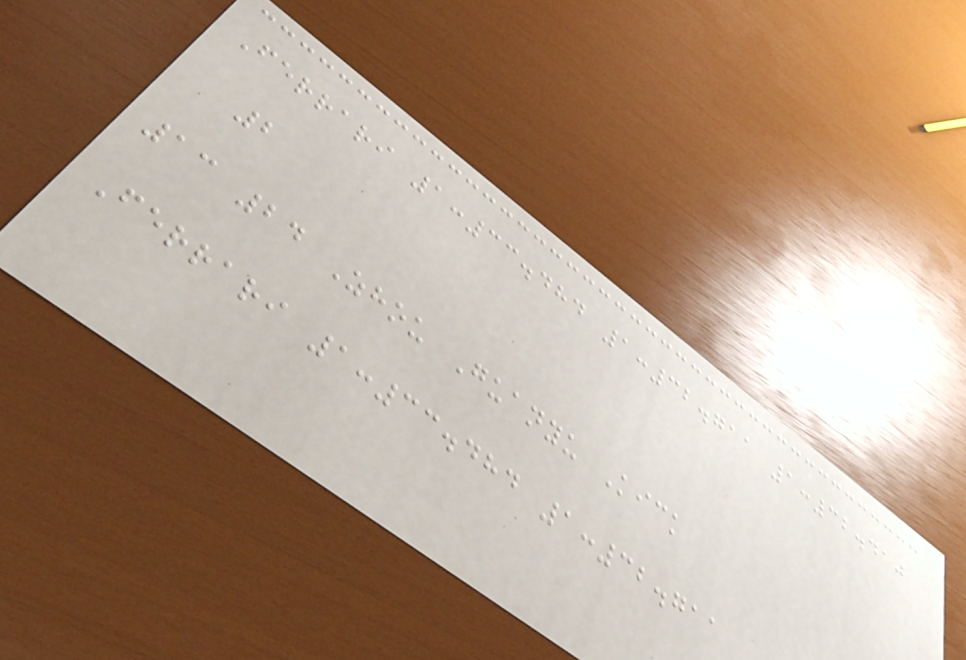Ferrari 1:33.484 1:32.711 1:32.410
2
13 24 Zhou Guanyu Kick
Ferrari 1:33.484 1:32.711
